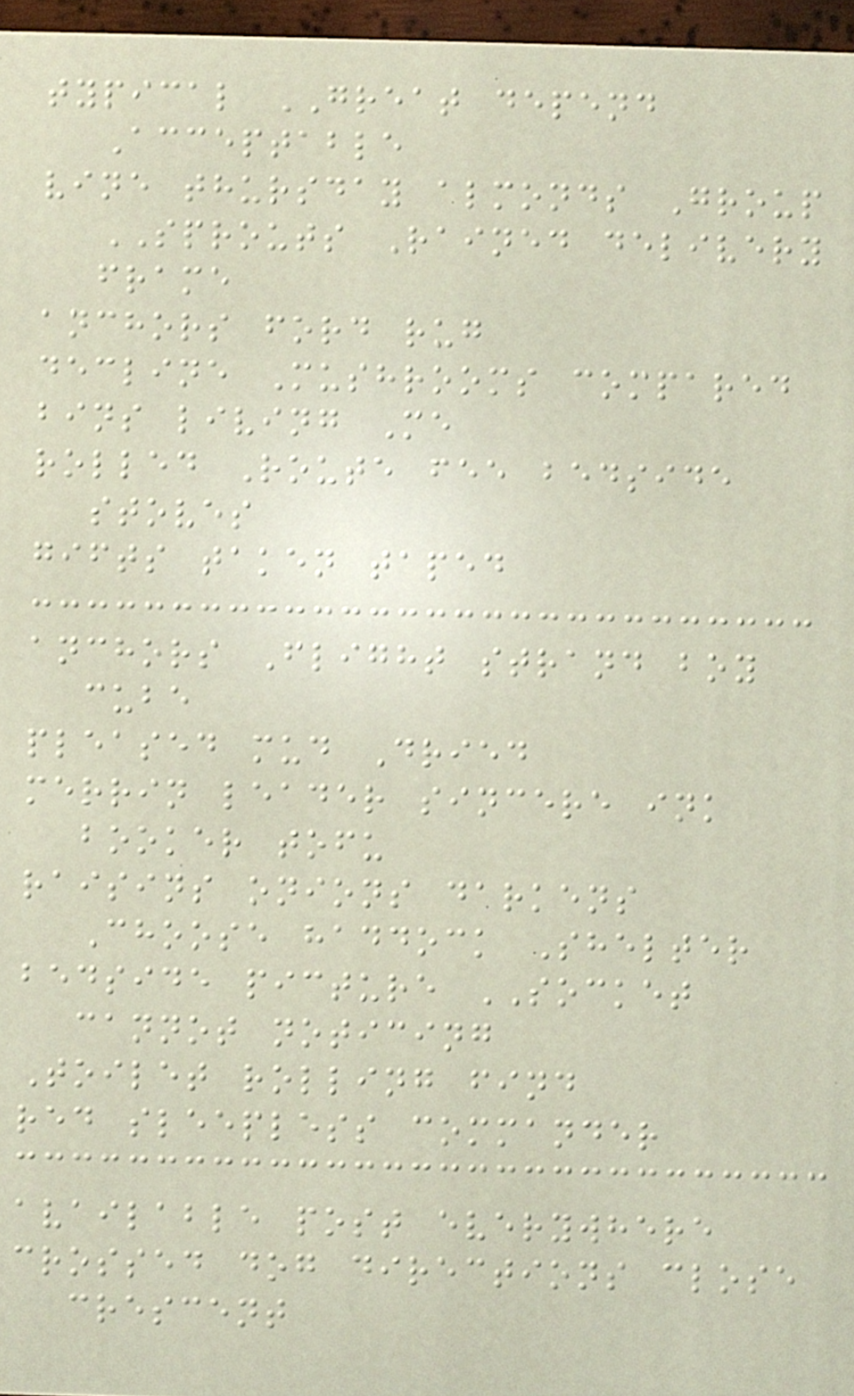typical GREAT depend
Acceptable
vine thursday almonds Group
SPROUTS Rained delivery
frame
anchors ford rug
decline Mushrooms compared
bins living Me
rolled Route fee bedside
stoves
gifts taken taped
anchors Flight strand boy
cube
pleased mud Dried
merrin leader sincere ink
booker tofu
raisins onions darkens
Choose haddock Shelter
bedside picture SOCKET
cannot noticing
Toilet rolling find
red sleepless commander
available post everywhere
crossed dog directions close
crescent
